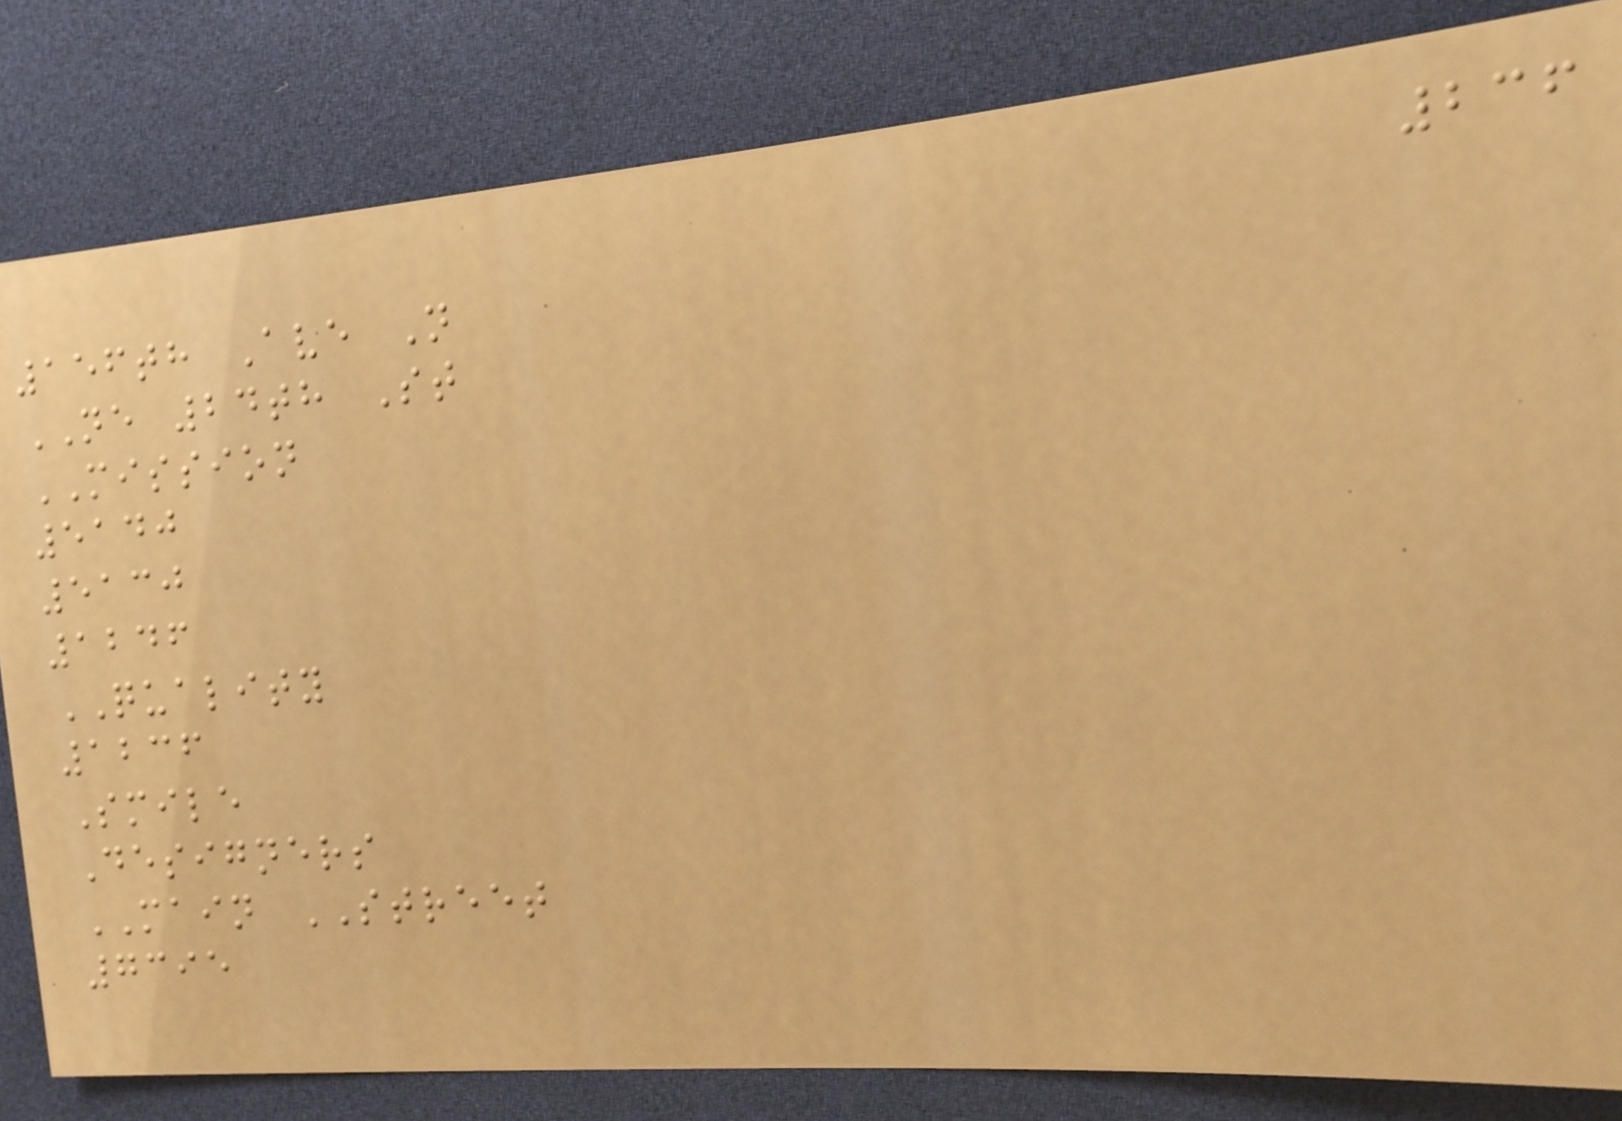236
156th Ave N
NE 24th St
MISSION
5140
5130
1246
QUALITY
1236
Smile
Designers
MAIN STREET
7395
